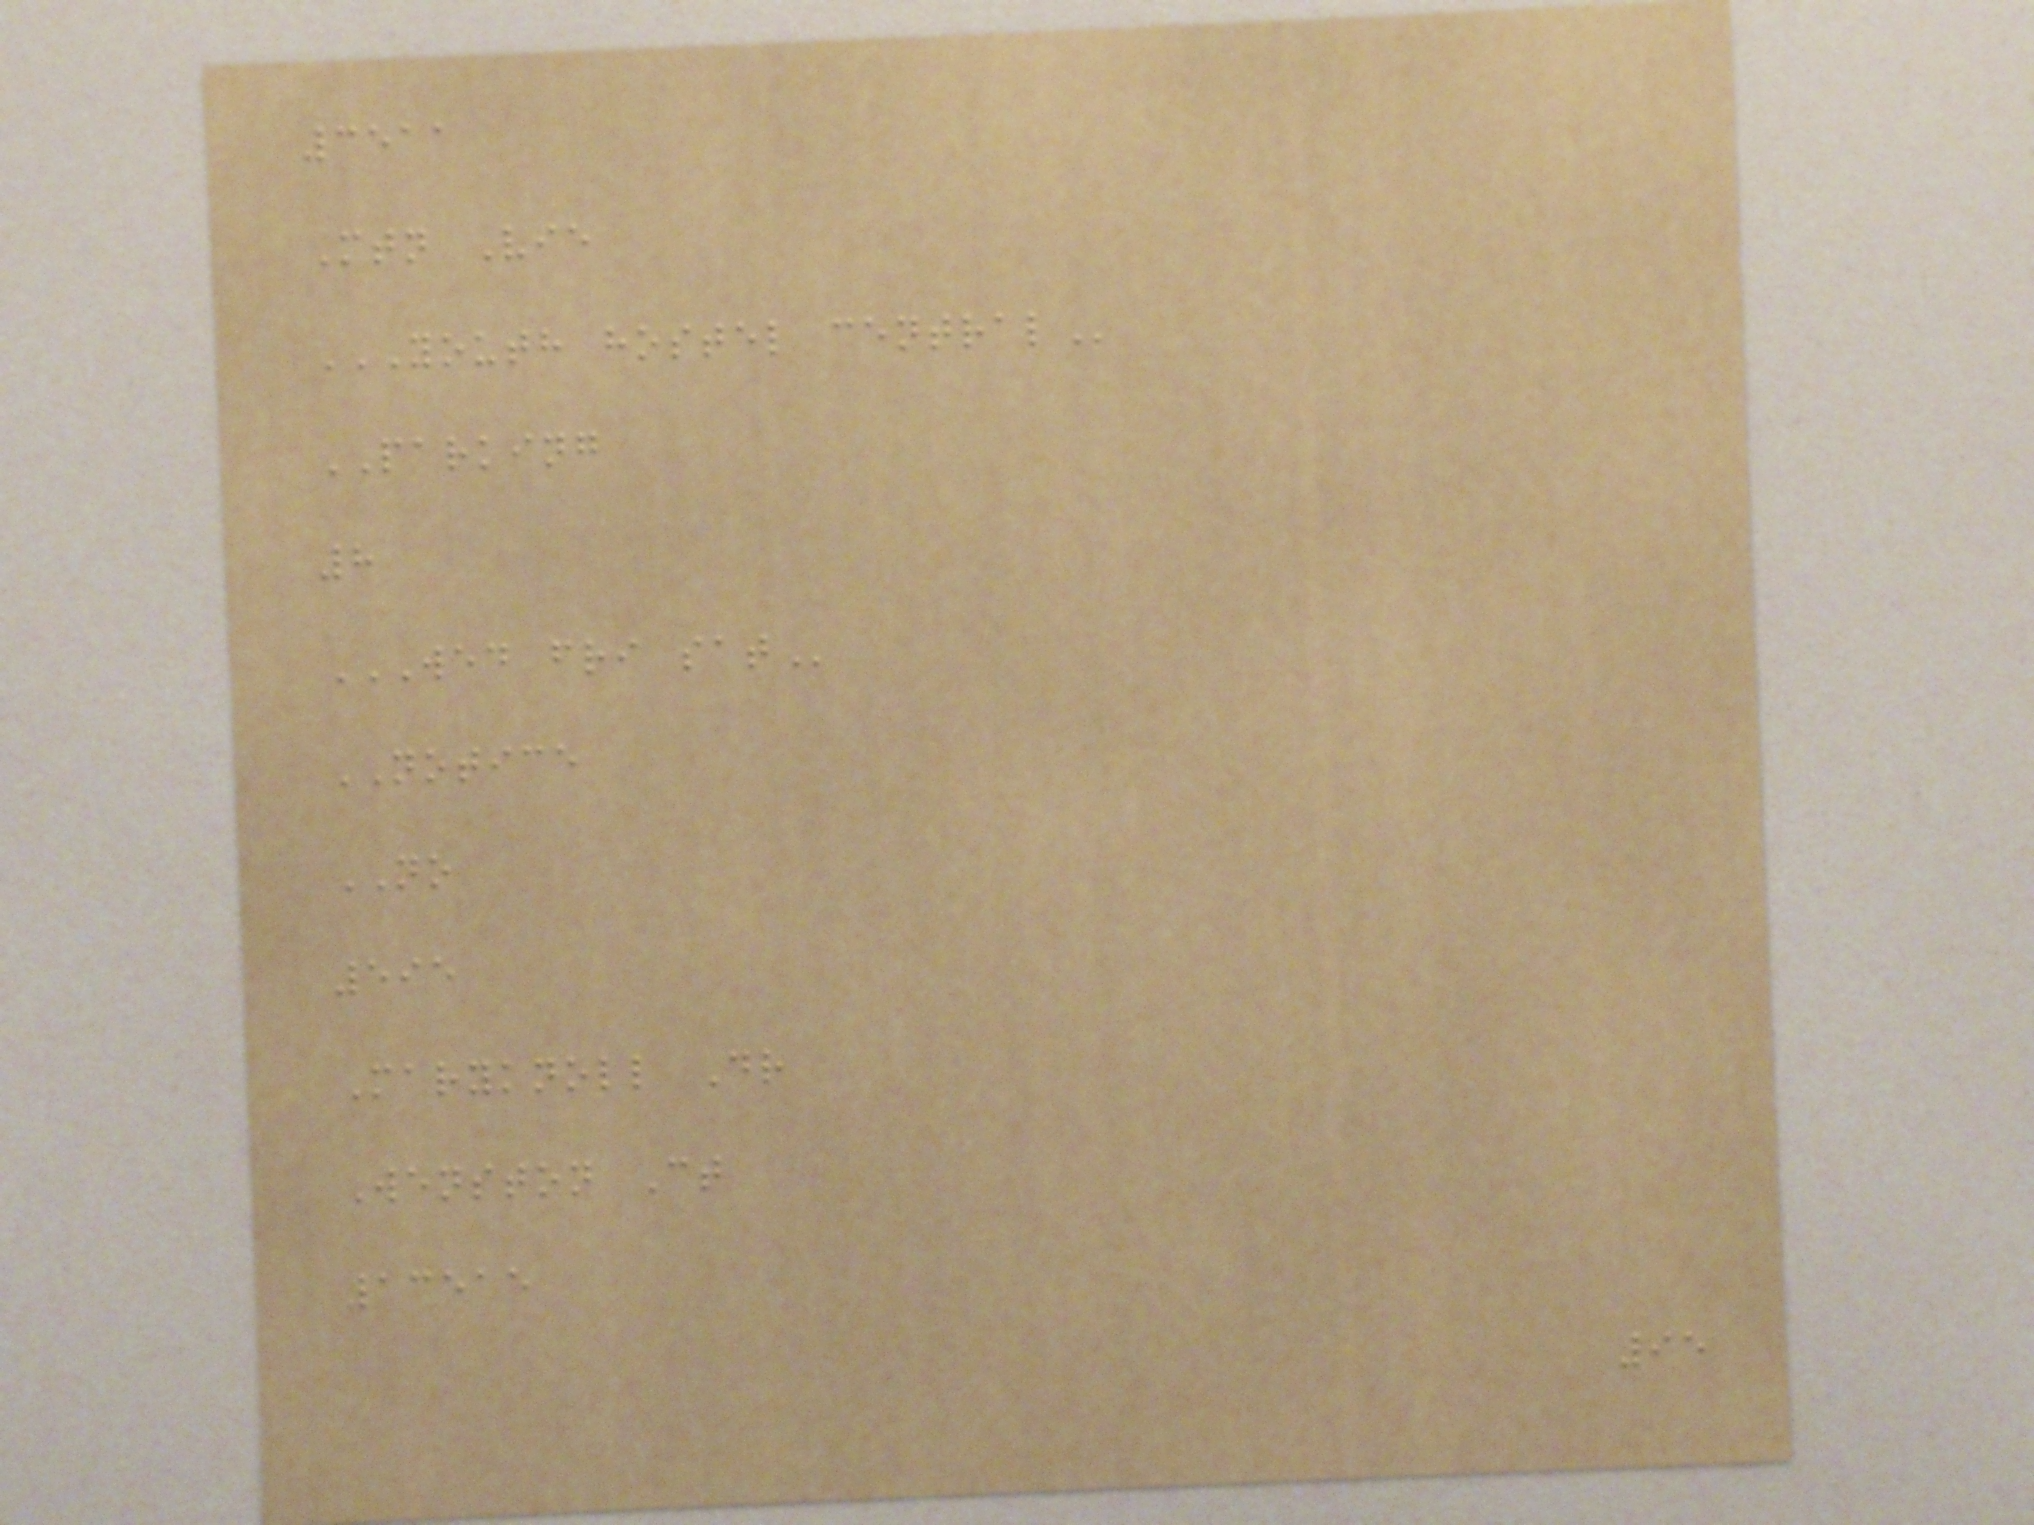3511
Mtn Vie
YOUTH HOSTEL CENTRAL
PARKING
8
WED FRI SAT
NOTICE
NO
595
Maryknoll Dr
Wenston Ct
13515
95
